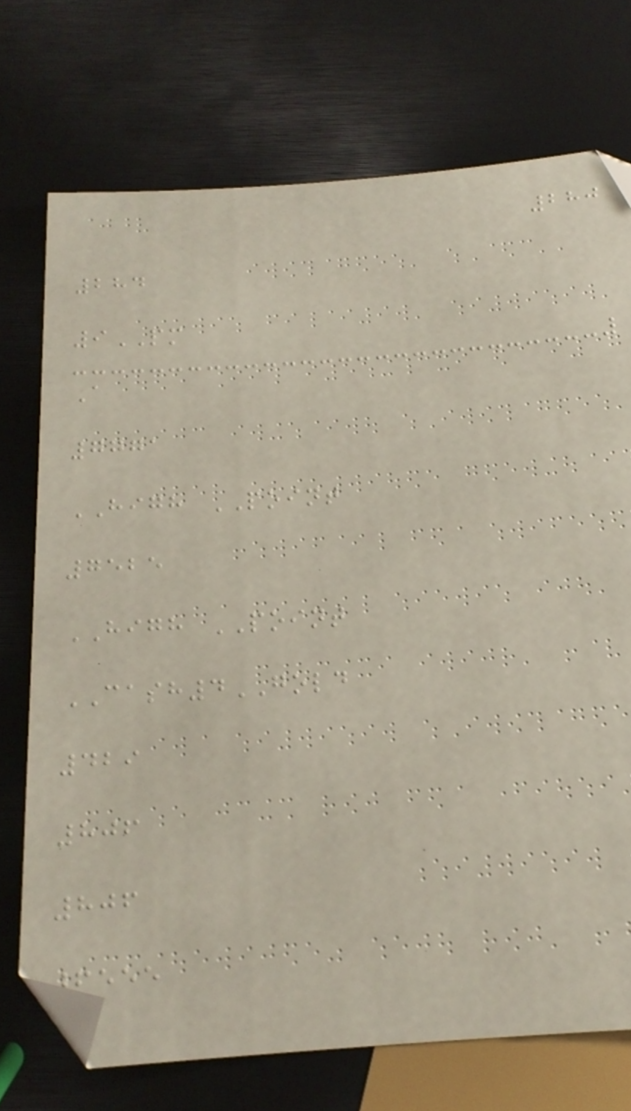280
284
9PM
A
7771
HIGH POINT
7525
HIGH POINT
CASH4GOLD
429
806
806
6555
